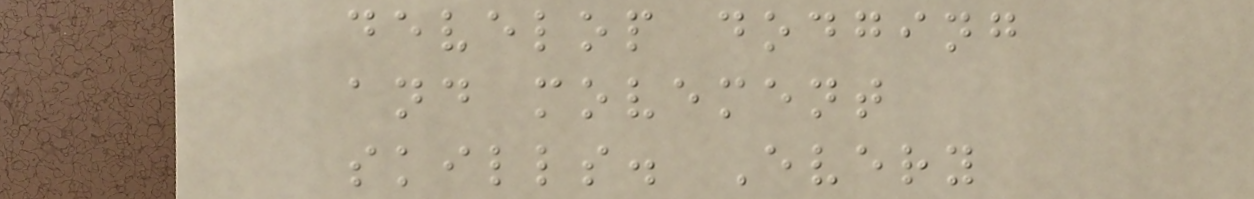develop dodging
and movement
skills. Every
